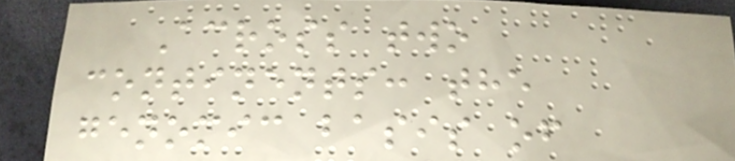Across two
continents: the
genomic basis of
